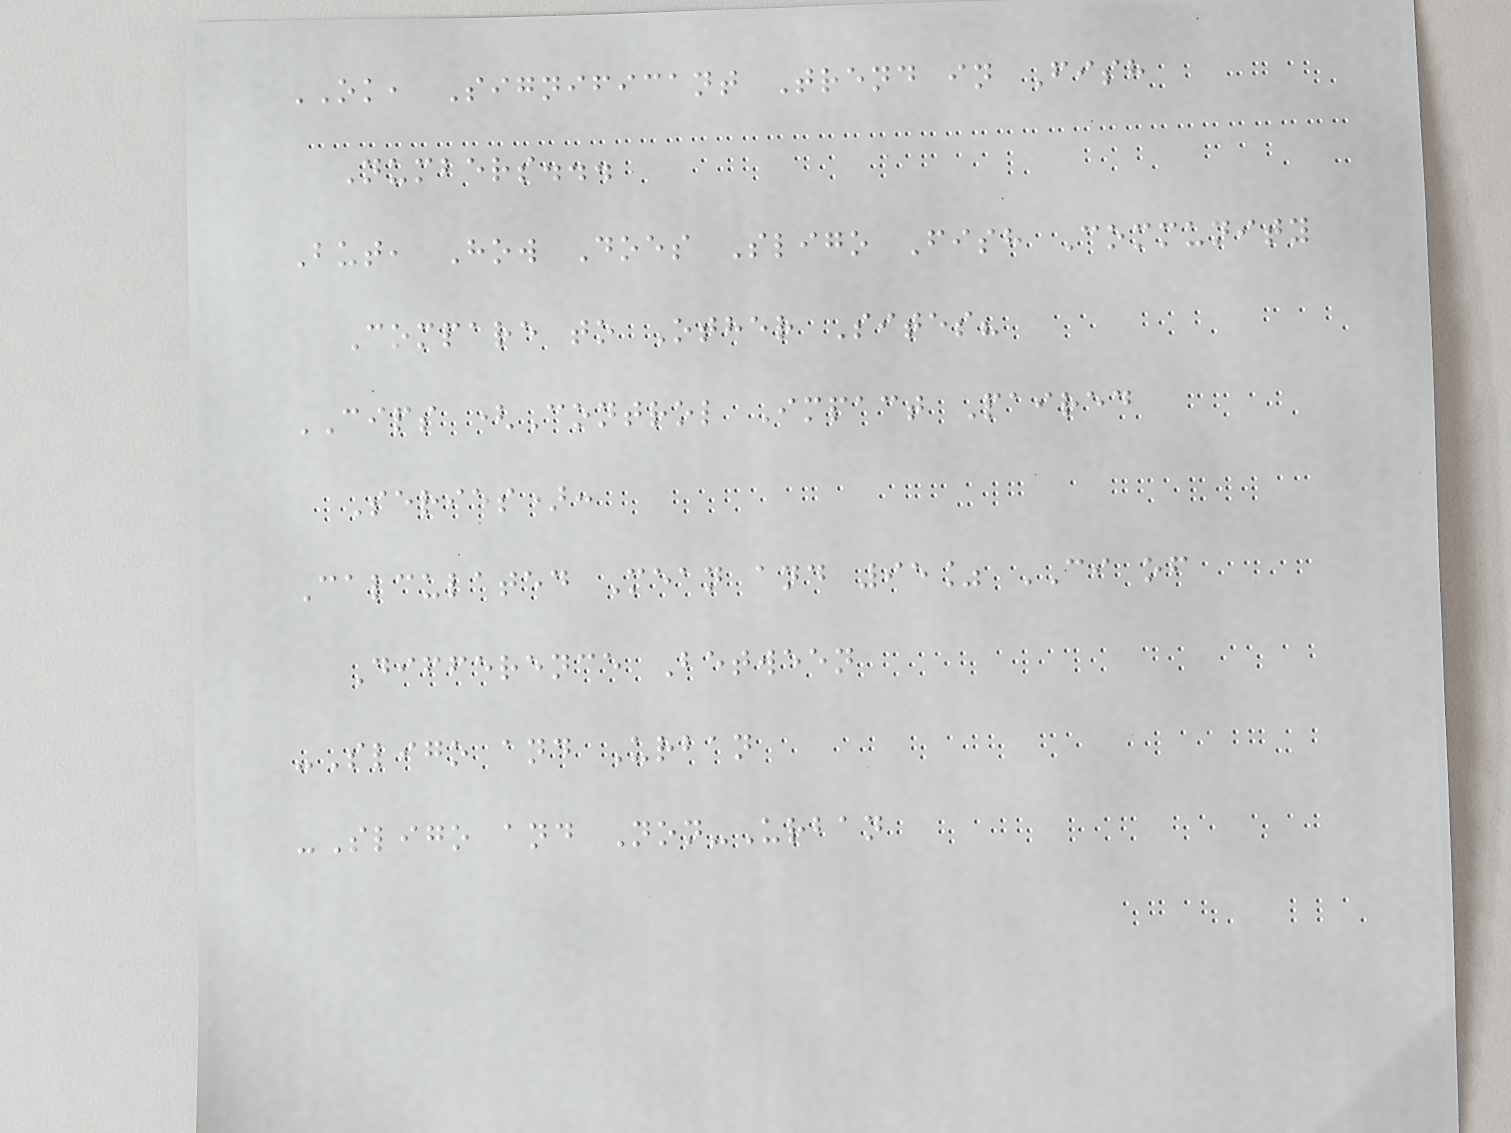OK, Significant Trend in Fish
Numbers...
But, How Does Sligo Fish Community
Compare to Other Sites?
CIPS (Control Impact Paired
Series):
Calculated Mean and 95% CI of
Difference Between
-Sligo and Urban
-Sligo and Non-Urban
